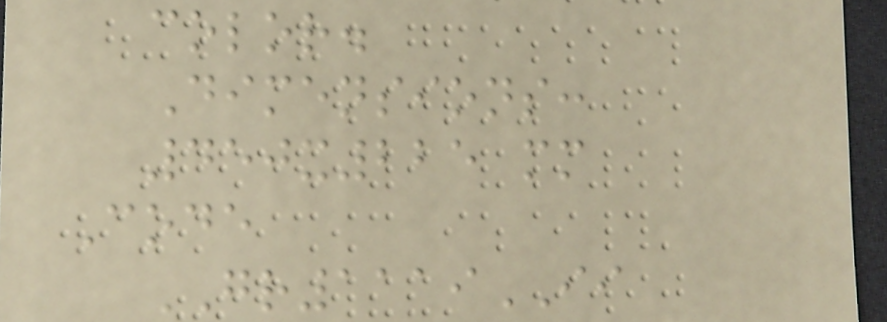color.
Dimensions:
450x225 mm
Code
GR1119II
